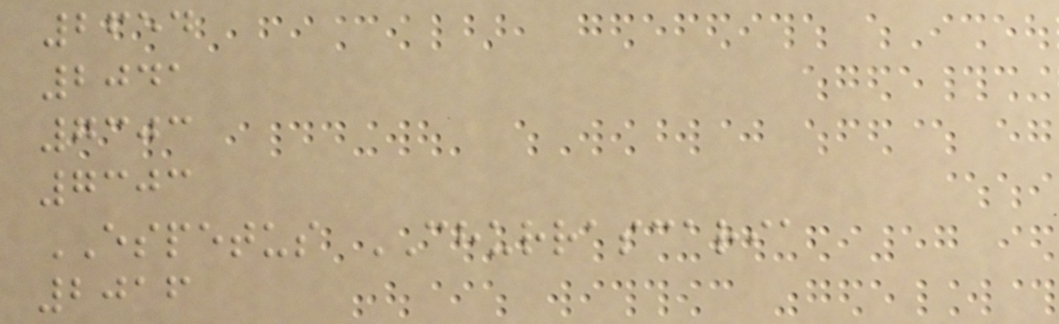2654
2041
7303
7303
ESPETUS CHURRASCARIA
2016
